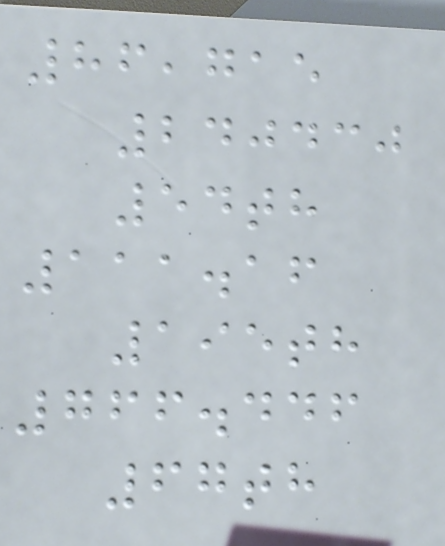86,715
240430
54th
111.16
195th
766.446
67th
